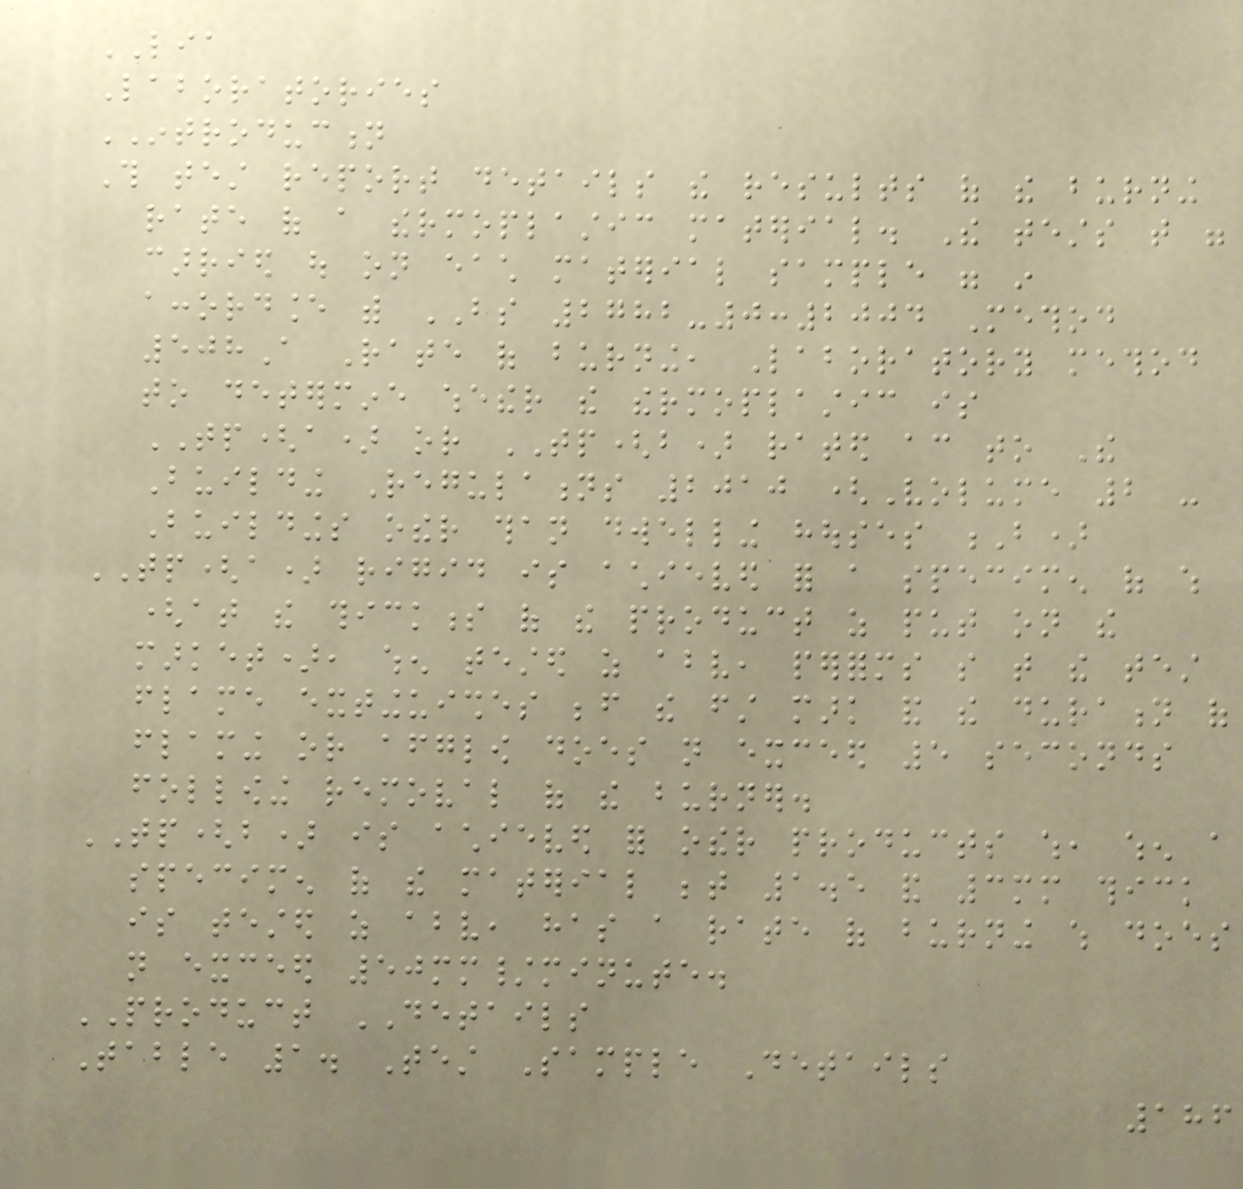LIA
Laboratories
INTRODUCTION
This test report details the results of the burning
rate of a thermoplastic material. The tests that were
carried out on each material sample were in
accordance with BS 2782-0:2004 Method
508A Rate of burning, Laboratory method
to determine whether the thermoplastic is
TP(a) or TP(b) rated according to The
Building Regulations 2010 (Volume 2 -
Buildings other than dwelling houses B)
TP(a) rigid is achieved for a specimen of which
(at the thickness of the product as put on the
market), when tested as above, performs so that the test
flame extinguishes before the first mark and the duration of
flaming or afterglow does not exceed 5 seconds
following removal of the burner.
TP(b) is achieved for other products which, when a
specimen of the material between 1.5 and 3mm thick
is tested as above, has a rate of burning which does
not exceed 50mm/minute.
PRODUCT DETAILS
Table 1. Test Sample Details
186
